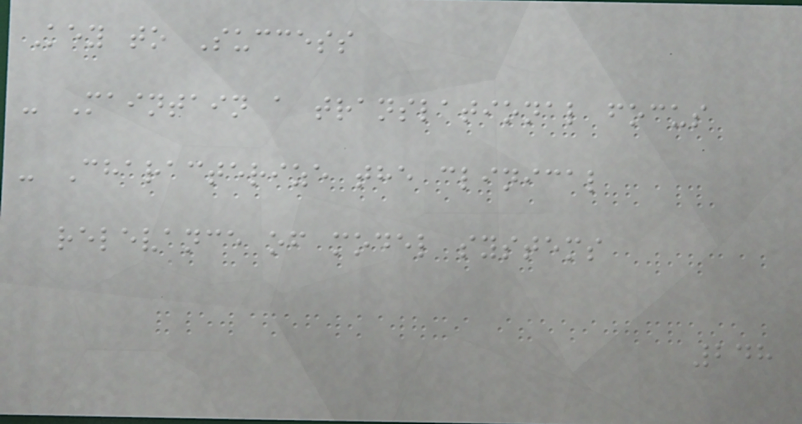Key to Success
- Maintain a translational focus
- Characterize the clinical
relevance of model systems
248
